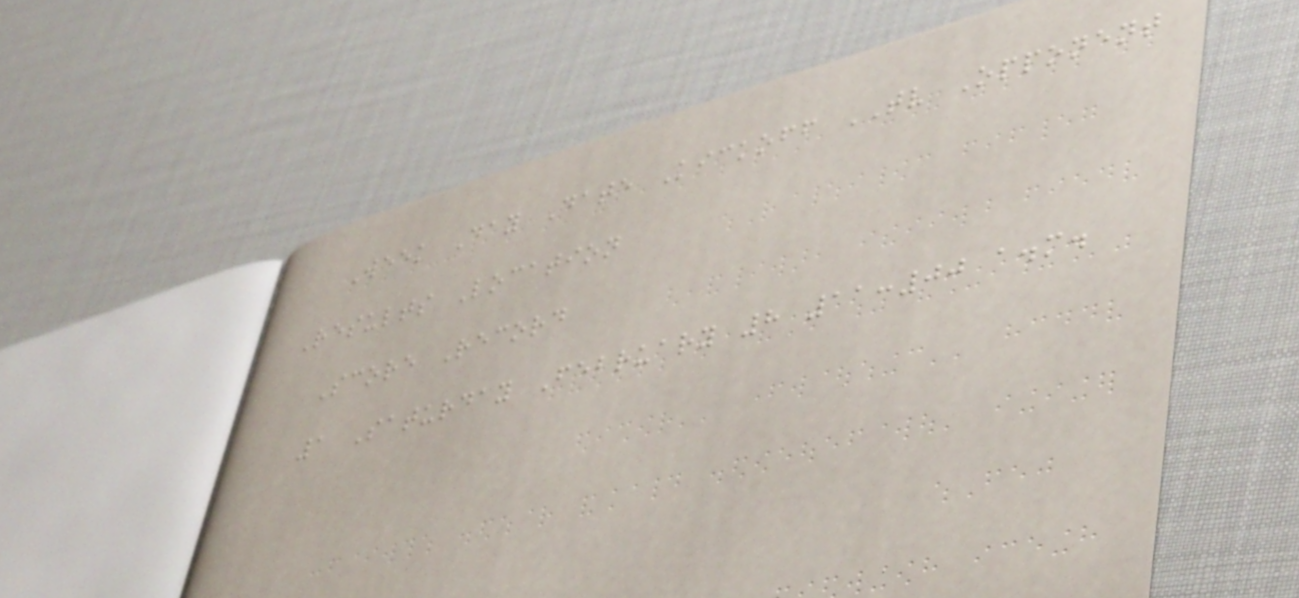Week Day Date Kickoff TV Opponent
Results Location
Score Record
1 Saturday February 8 11:00 a.m.
